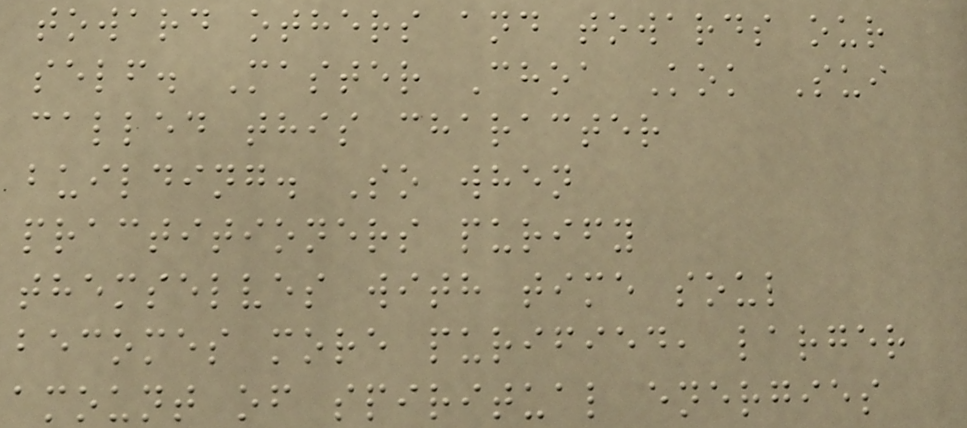toward others and towards our
self. Master Choa Kok Sui
called this character
building. So when
practitioners purify
themselves with time soul
becomes more purified, larger
amount of spiritual energies
